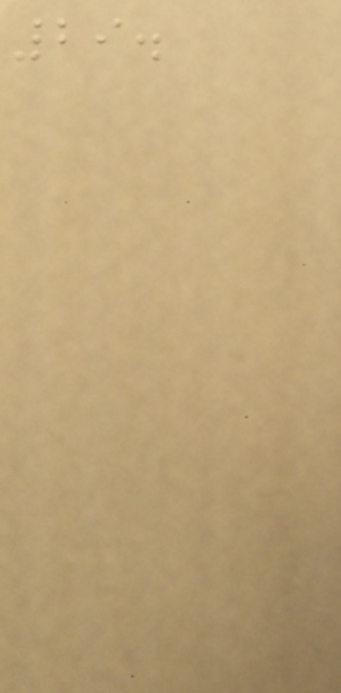29.
